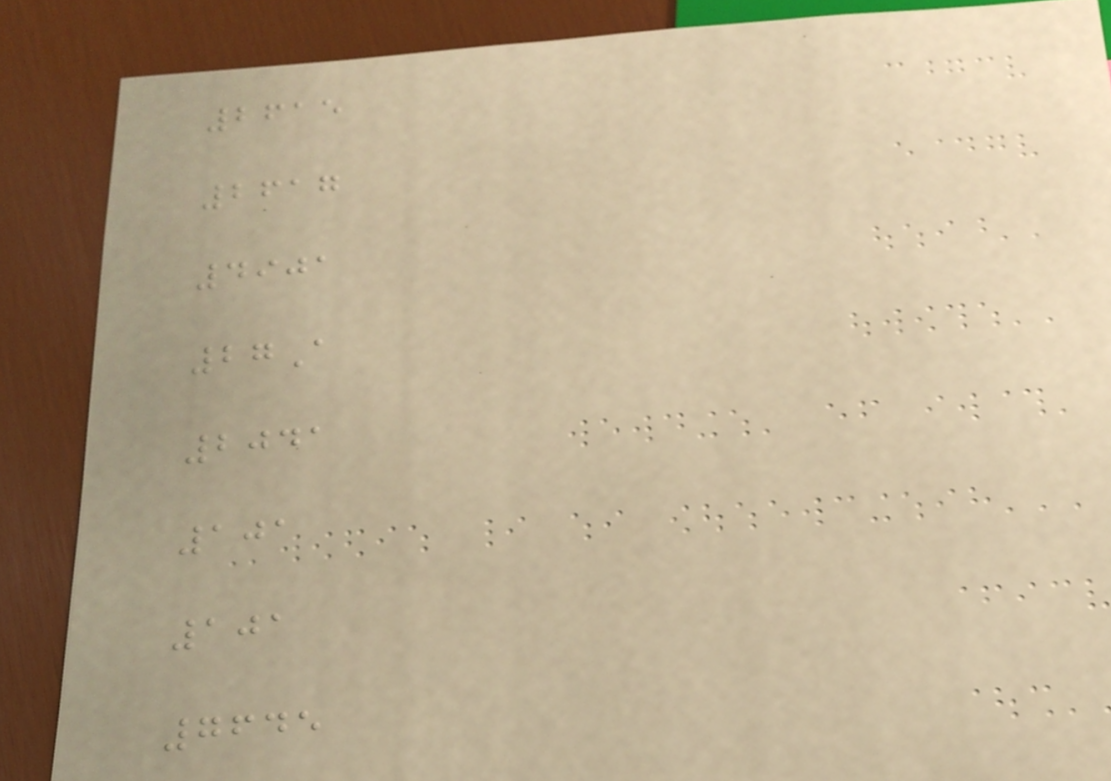2615
2617
4901
27A
2041
101
101
7645
